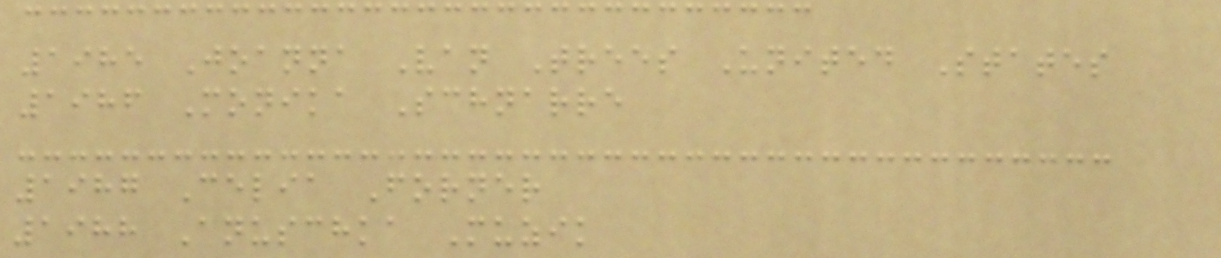1985 Joanna Van Trees United States
1986 Monika Schnarre
1987 Celia Forner
1988 Anuschka Muzik
